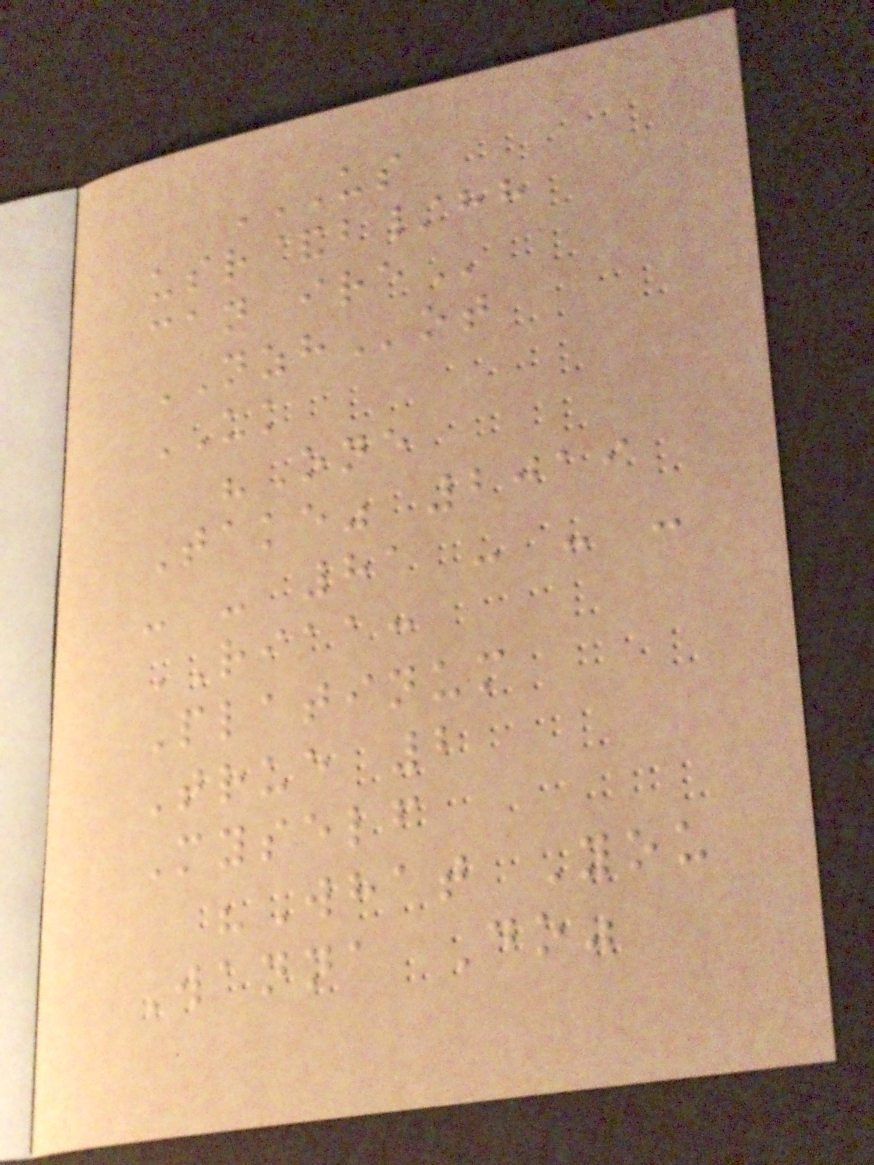US
USR&B/HH
CAN IRE
NZHot
UK
"One
Take" 2019
- - 81 - - -
RIAA:
Platinum
True 2
Myself
"What You
Wanna Do"
